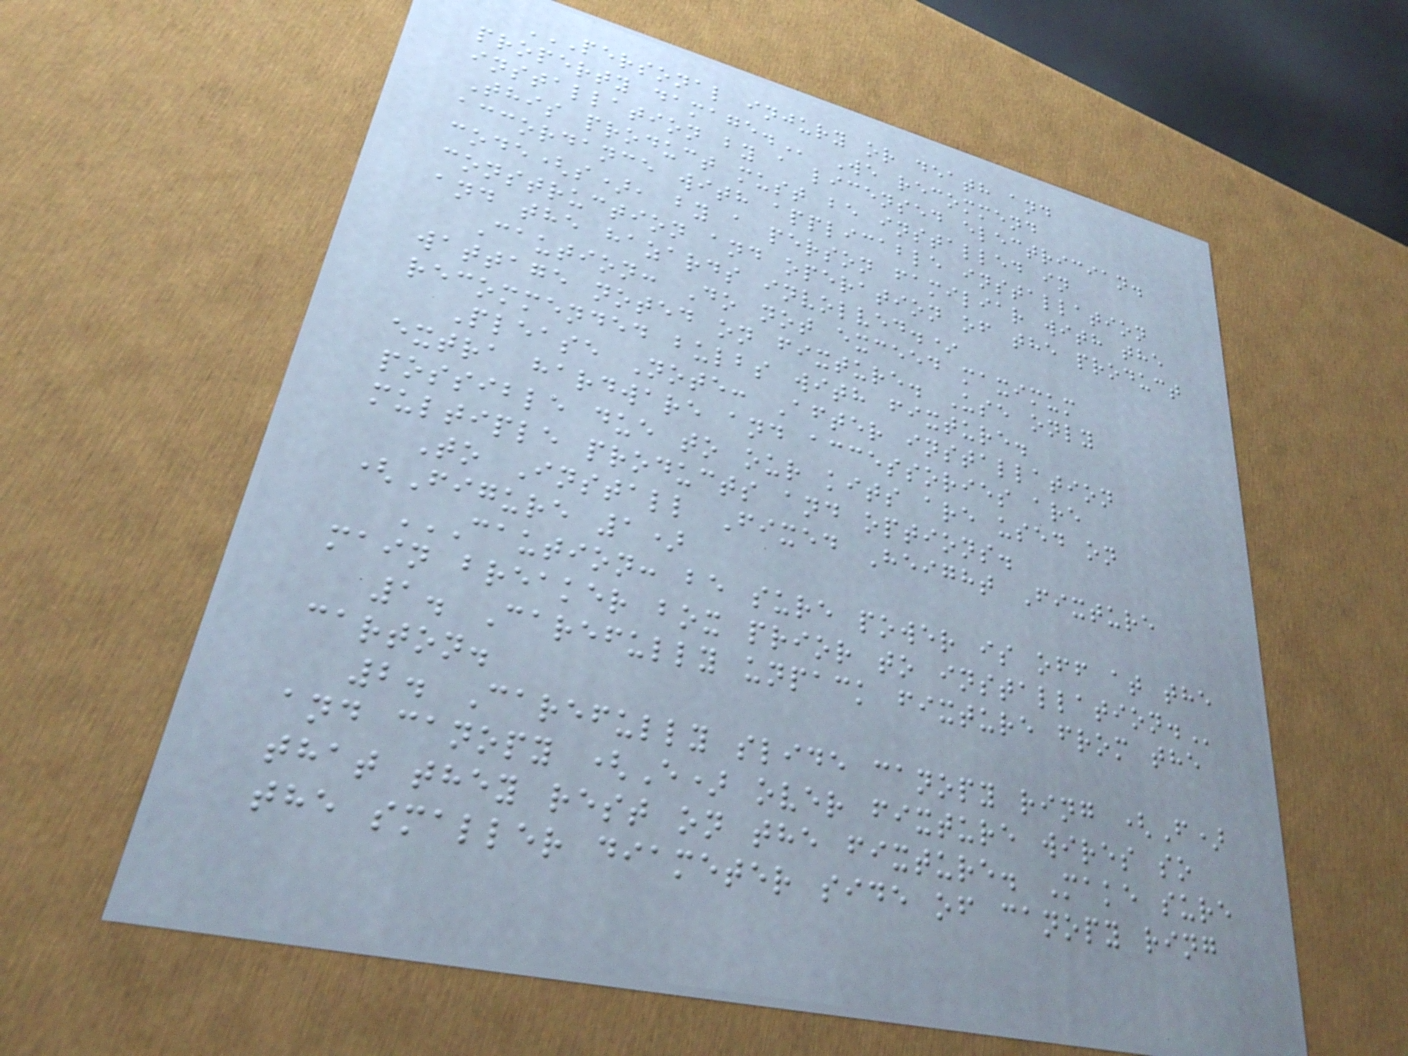PERSONAL INJURY OR DEATH AND
PROPERTY DAMAGE. We recommend
installation by a licensed electrician.
This product must be installed in
accordance with applicable installation
code(s), by a person familiar with the
construction and operation of the product
and the hazards involved.*
Caution: Do not exceed maximum
wattage noted on fixture. Use only
recommended bulbs with fixture.
Please Note: After installation
extra hardware and accessories are
possible due to our kits are used on
multiple products and options.
To Install Fixed Height Fixture
(Figure 1)
CAUTION: BE SURE POWER IS OFF AT THE
MAIN BREAKER BOX PRIOR TO INSTALLATION.
1. Carefully unpack fixture from the
carton.
2. Carefully slide canopy ring (F)
and canopy (E) over fixture wires so
that they rest on the fixture. Make sure
the smaller diameter side of canopy ring
